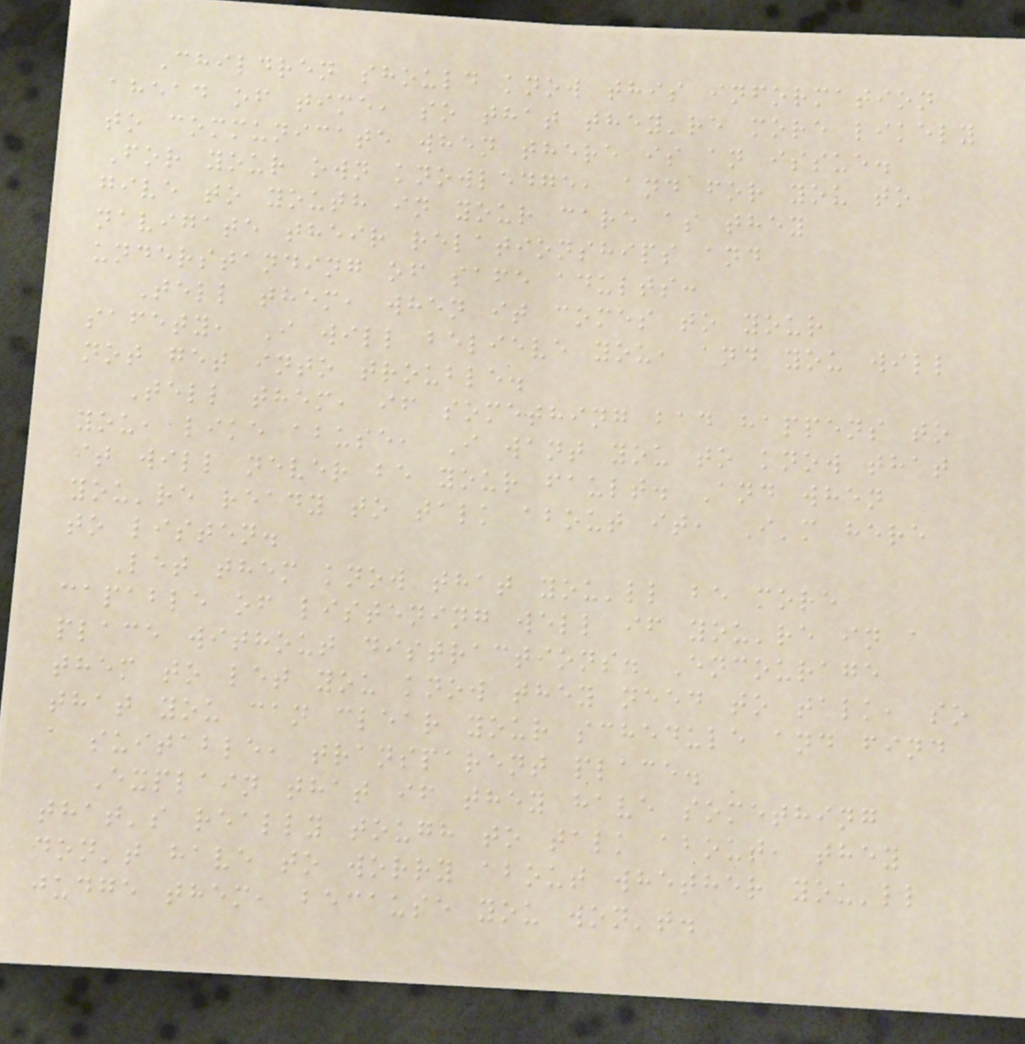Children should know this information
ahead of time, so that they're more likely
to communicate when there is an issue.
For your own knowledge, and for you to
give to youth in your care as they
navigate their relationships and
understanding of safe adults:
Tell them, when it comes to your
safety, I will believe you, and you will
not get into trouble.
Tell them, if something bad happens to
you, like abuse, I want you to know that
it will never be your fault. And when
you're ready to talk about it, I'm here
to listen.
Let them know that you'll be more
capable of listening well if you're in a
place without distractions. Encourage
them to let you know they need to talk, so
that you can clear your schedule and find
a suitable, transparent place.
Explain that if they have something
that's really tough to talk about, they
don't have to worry about whether you'll
judge them, because you won't.
